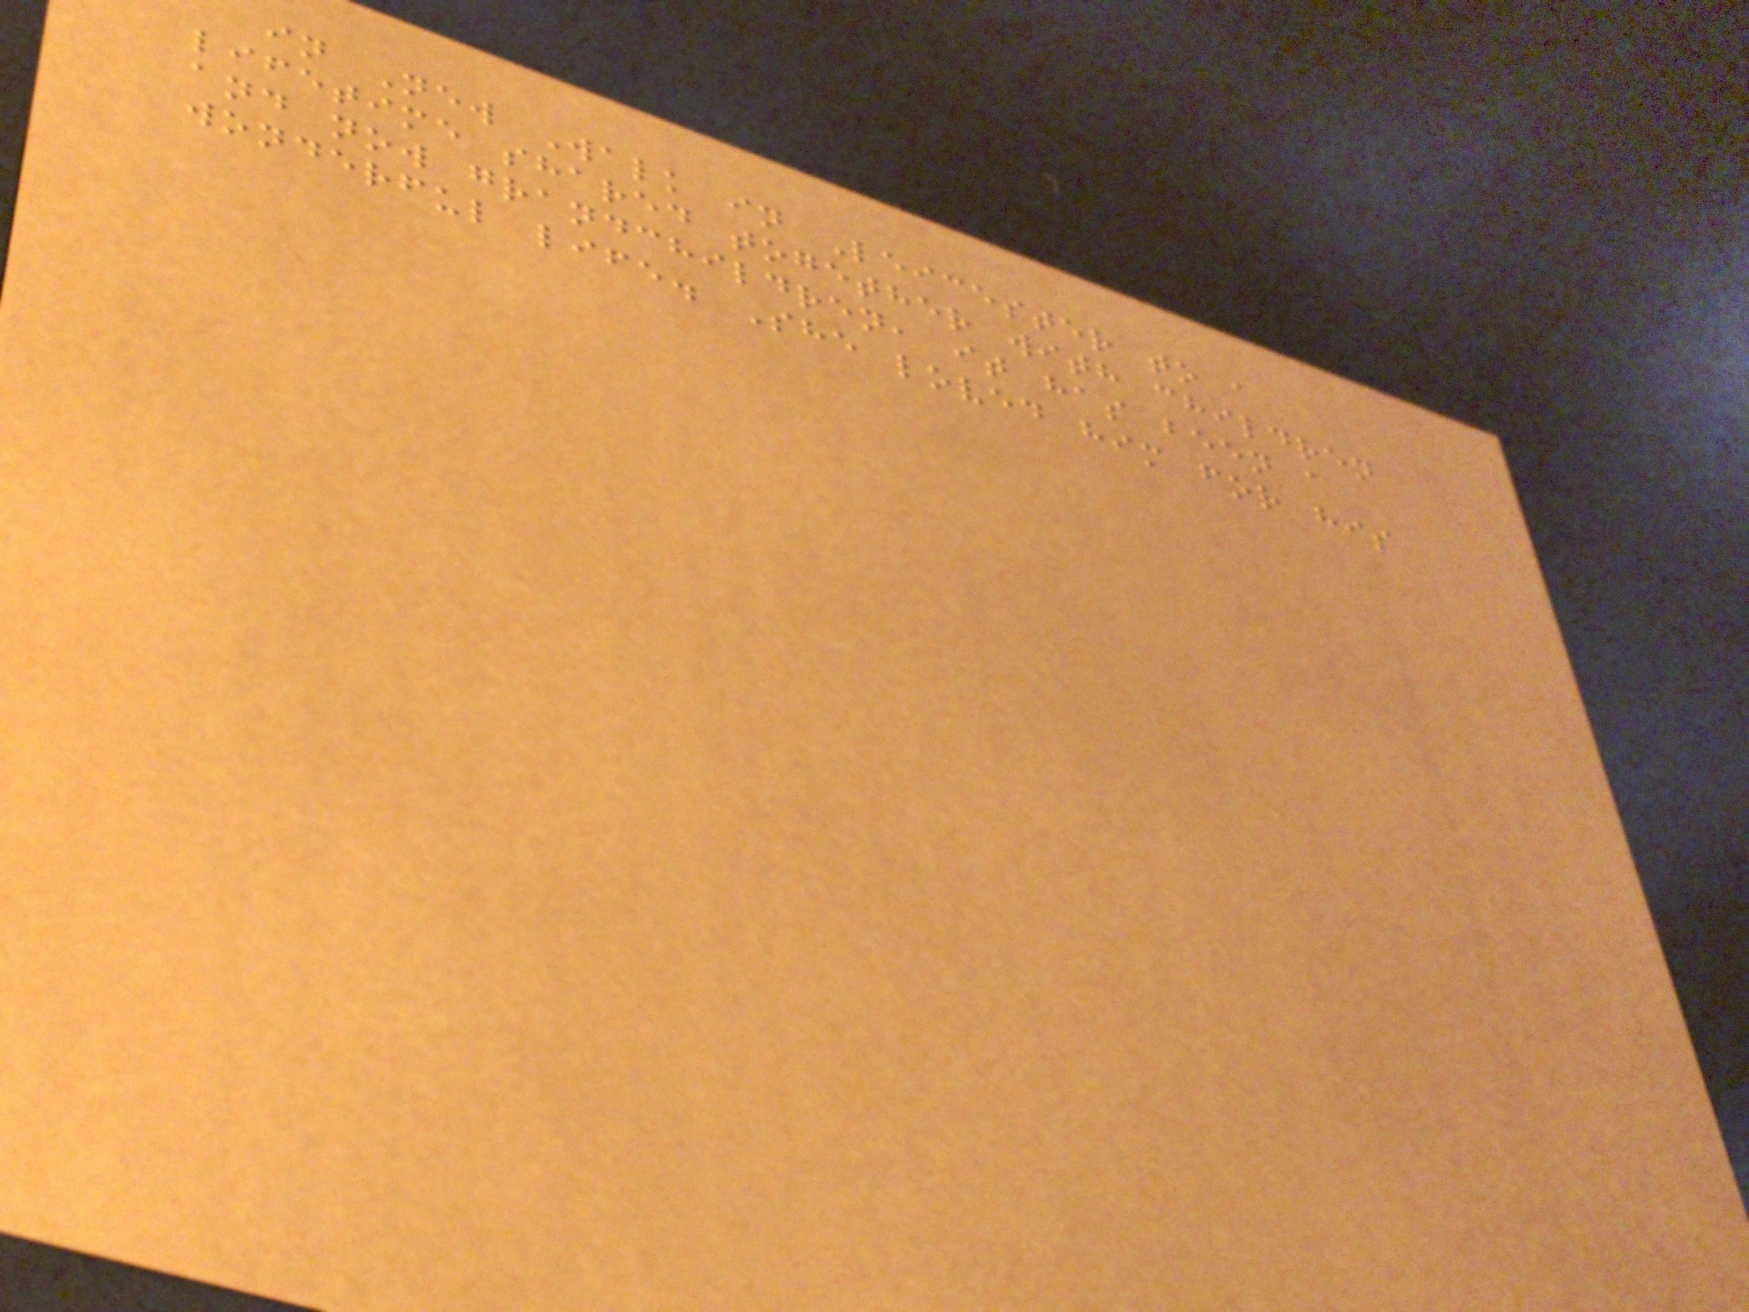in New Walk in Leicester to a
lifetime shared together with children
and now grandchildren, it has been a
wonderful life. She loved him for his
